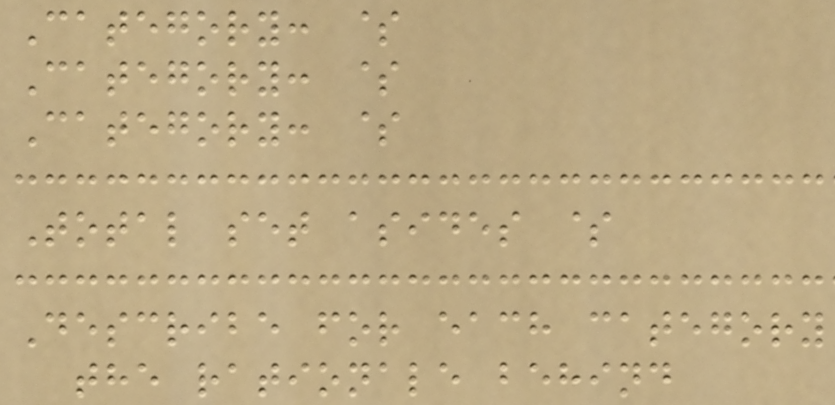Category: $
Category: $
Category: $
Total set asides $
Describe for each category
the rationale behind
